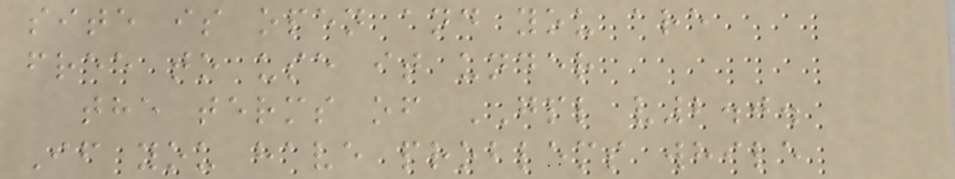site is open and you are
free to use it under
the terms of GPL v2.0.
If you have problems while
